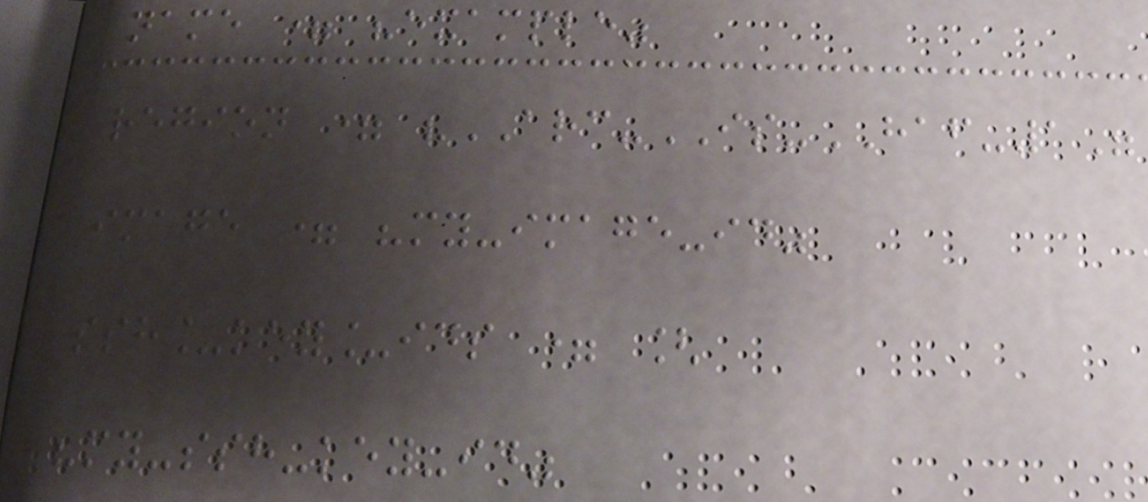name = "example"
region = "ARC-IS-HAF-1"
image = "my-image-id"
ssh_key_ids = [
"my-ssh-key-id"
